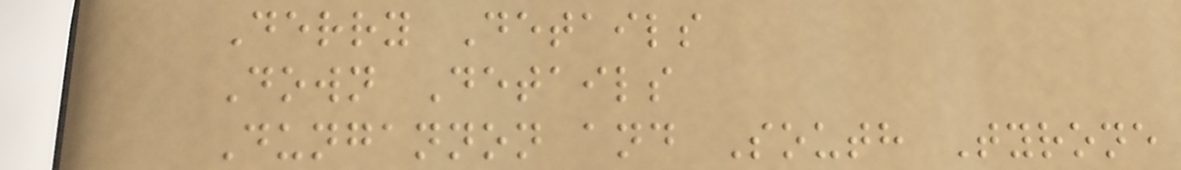Derry Details
Down Details
Dungannon and South Tyrone
